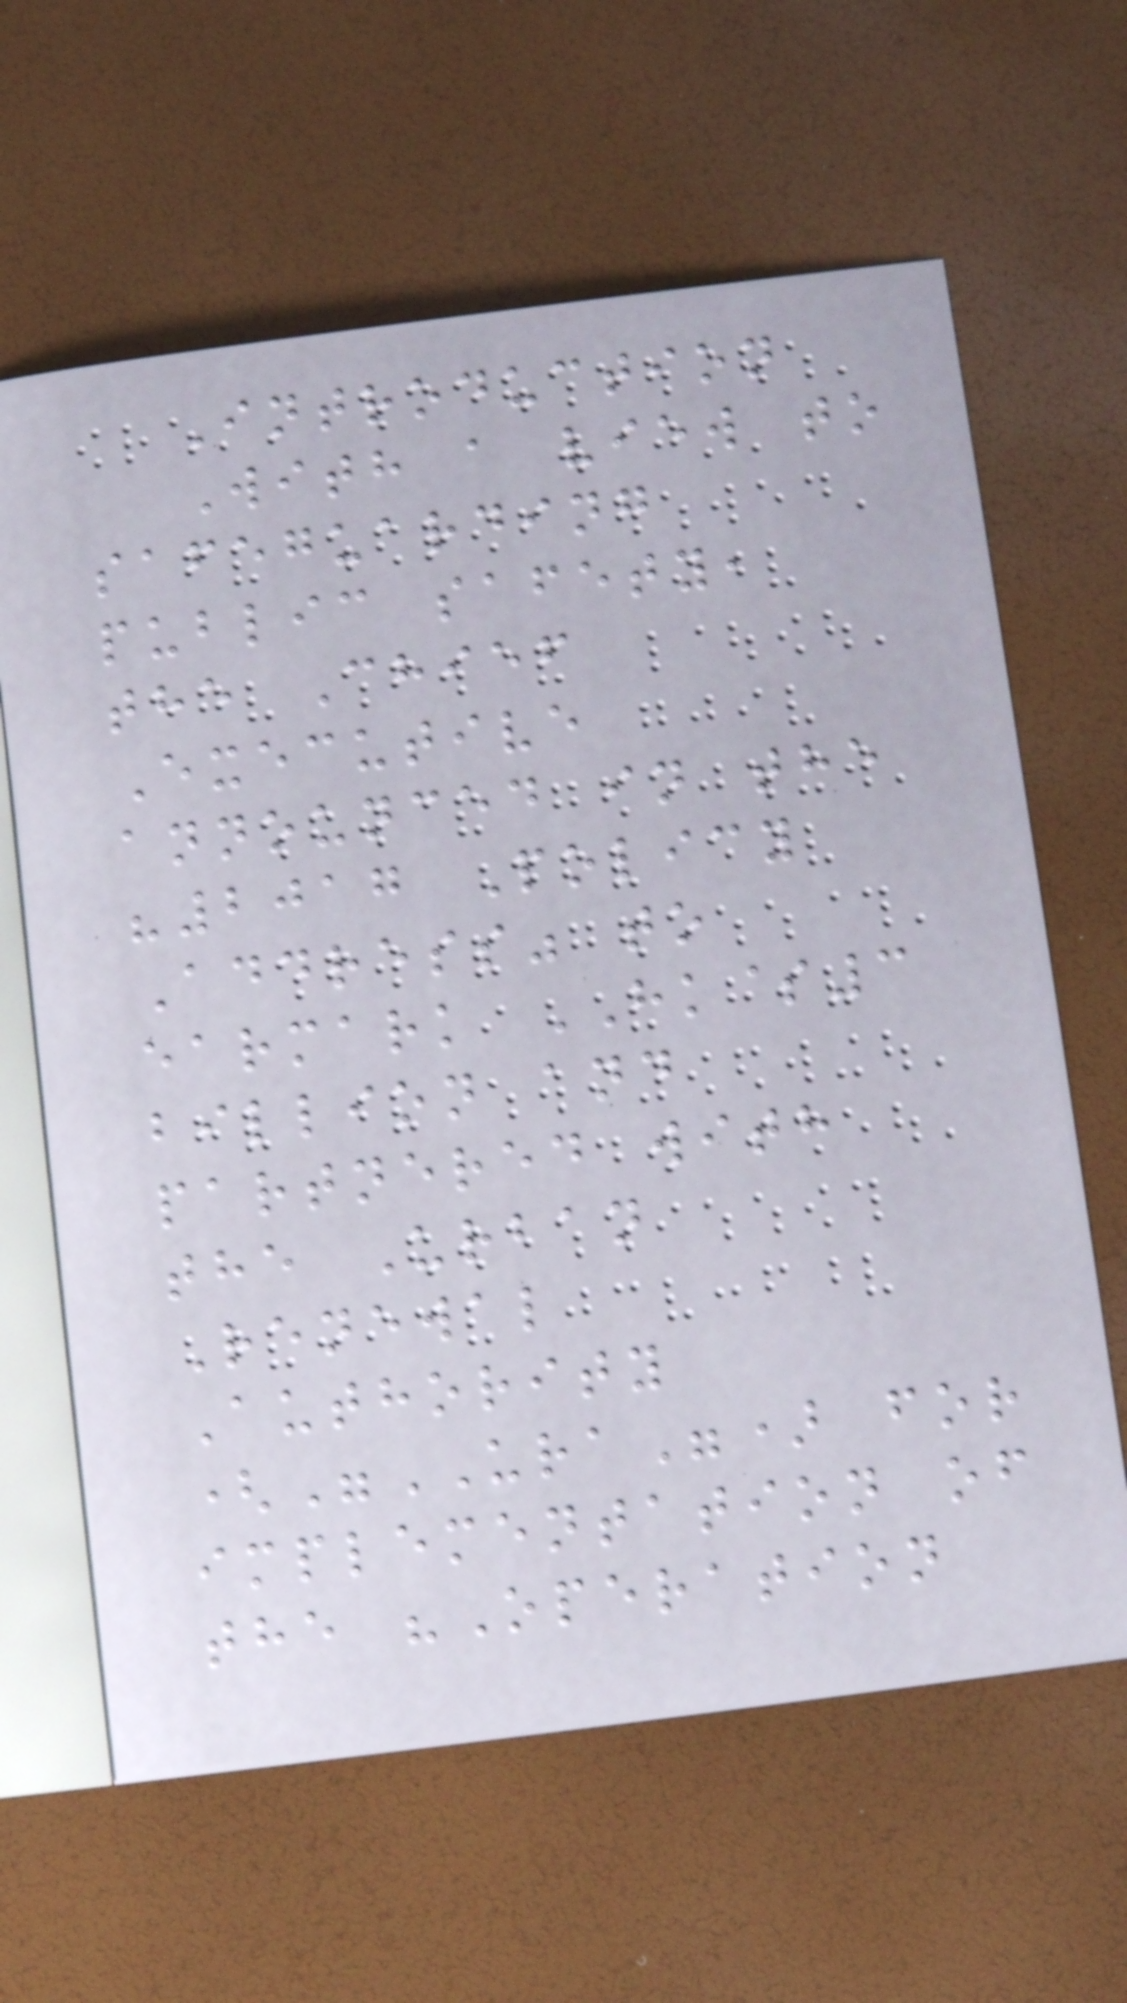Introduction
With a view to
safeguarding
public safety,
the Chief
Executive
announced in the
"2017 Policy
Address" to
earmark HK$3
billion and
partnered with
the Urban
Renewal
Authority
("URA") for
implementation of
the "Operation
